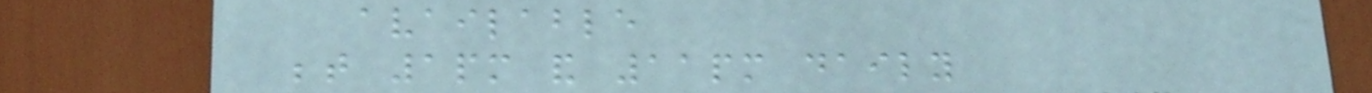available
between 1pm and 11pm daily
